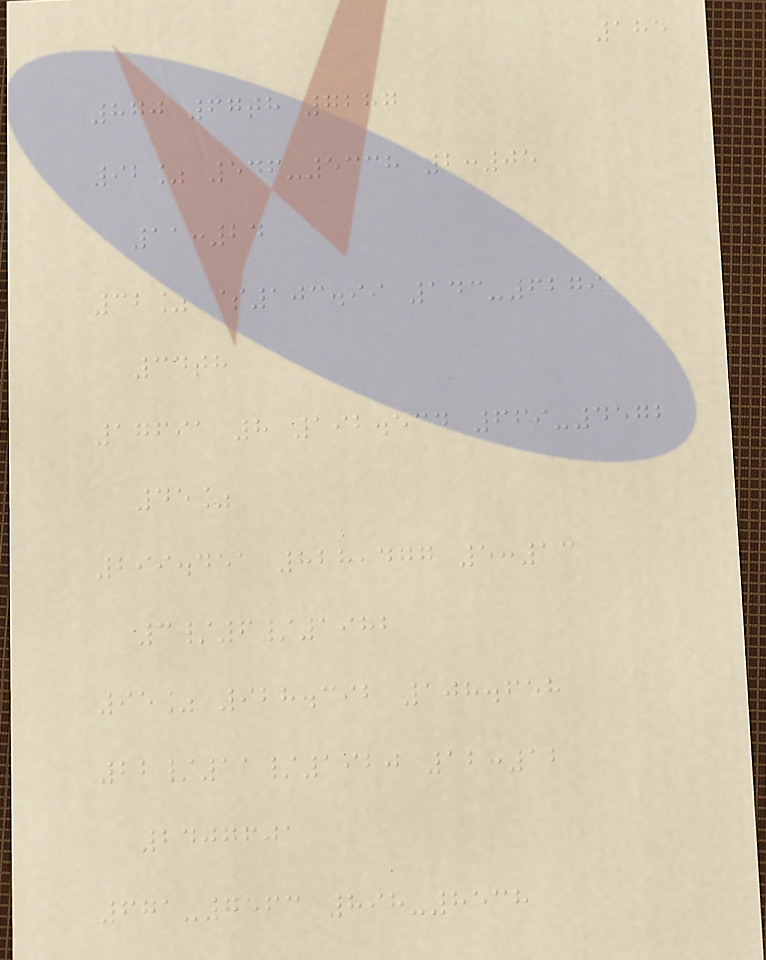185
870 67th 7287
92% 546-5338 2:05
11:24
32% $103.99 143-6279
34th
17691 8 192.534 669-4572
45%
299.451 828,477 5:13
3/6/1982
95% 928.392 108.658
22/11/1920 12:12
2407601
671-7563 898-8538
